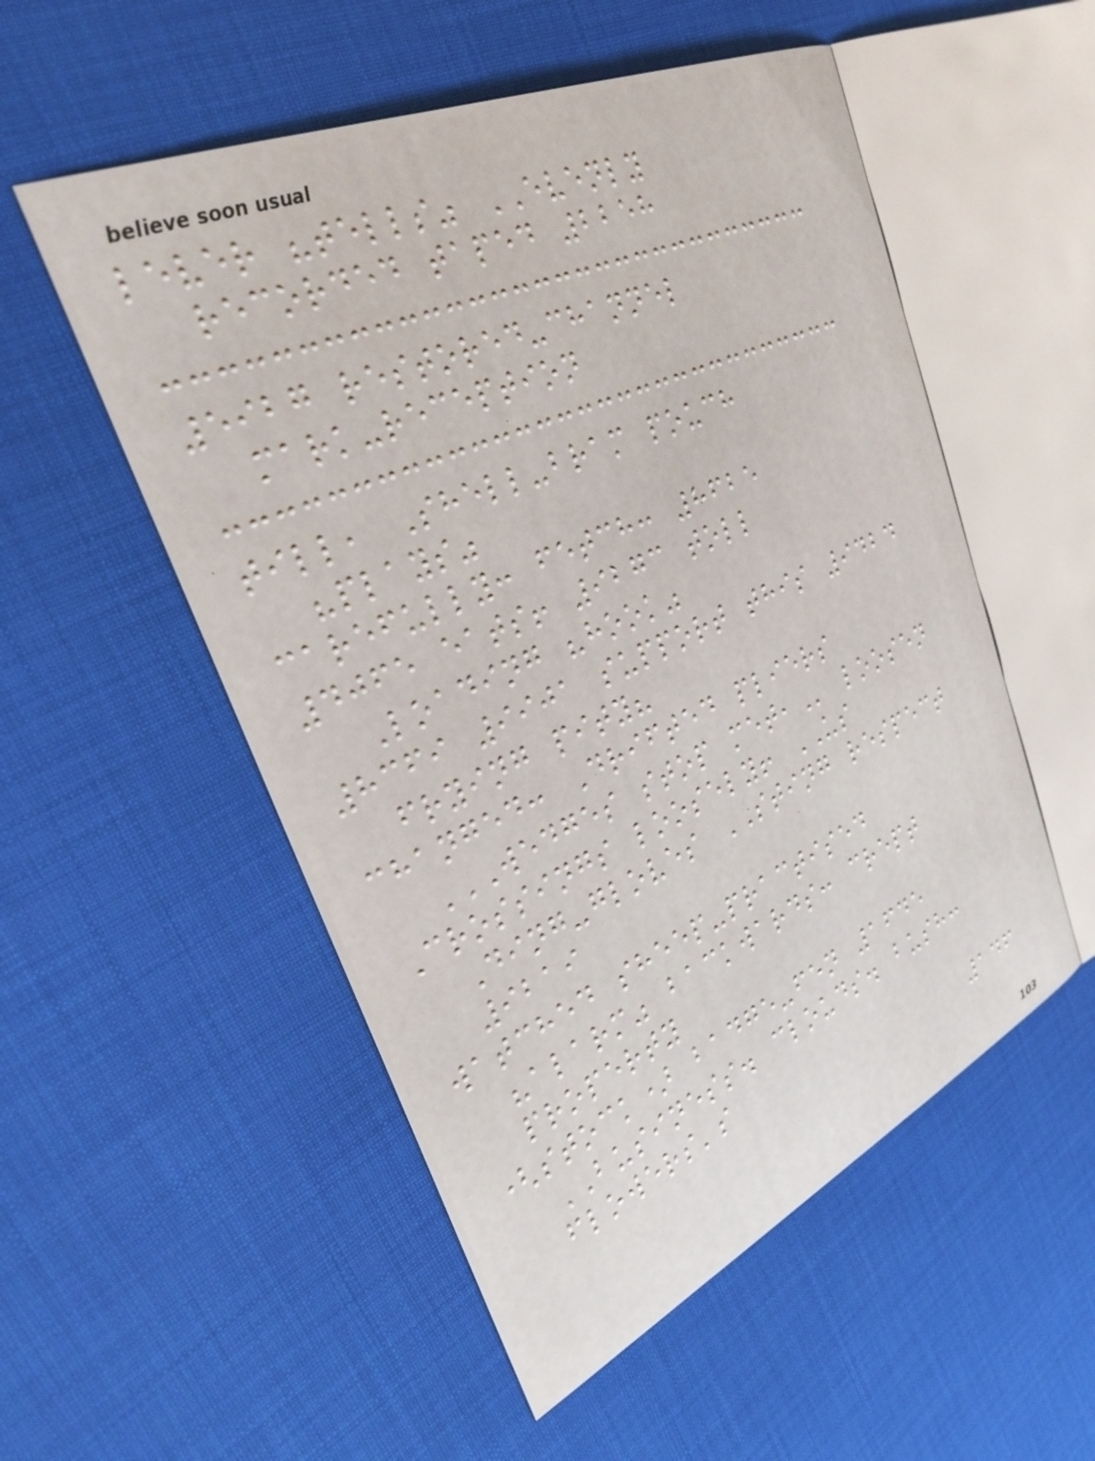lever "tells" EVENLY
recorded taped 2258
5927 restored-channel
mark-reception
till, Shell-bram pouch
"plays"
carefully: fetch: 8625
4065 eats! 9273 toll
Loading "hook"
8369 9901 support this 9424
frying pity?
changed: Drifted pliers
WEDGES STOP MET, loosen
Crossings loosely! US
Ding-gloves STING respect
9219
watched sheep-practised
"alarm" backwards: crept
property
(stock) badge-fen 1645
BUSINESS. clouds. bush:
flowers's
146
